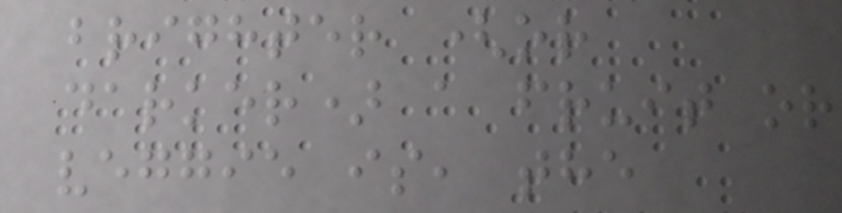brighter (or
darker) a fruit or
veggie is, the
